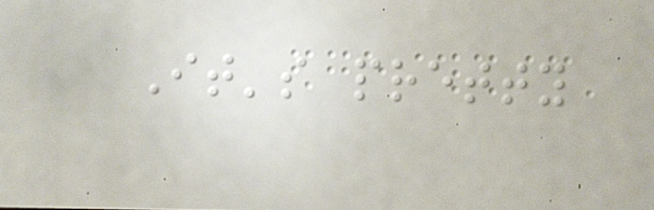It's pretty
